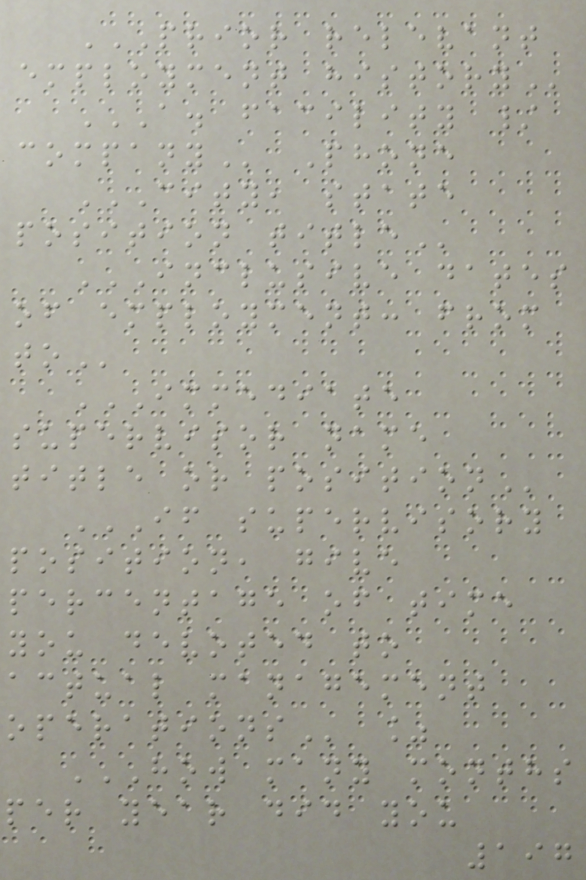PRIOR RELEVANT
EMPLOYMENT HISTORY
A. FACILITY /
COMPANY Phone
CITY, STATE
POSITION TITLE
INCLUSIVE DATES
OF EMPLOYMENT: FROM
TO
IMMEDIATE
SUPERVISOR NAME
TITLE OR POSITION
IF SUPERVISORY
POSITION, GIVE
PERCENTAGE OF TIME
YOU DEVOTED TO
ACTUAL MANAGEMENT
OPERATIONS %
HOW MANY MONTHS
PER YEAR DID YOU
197
